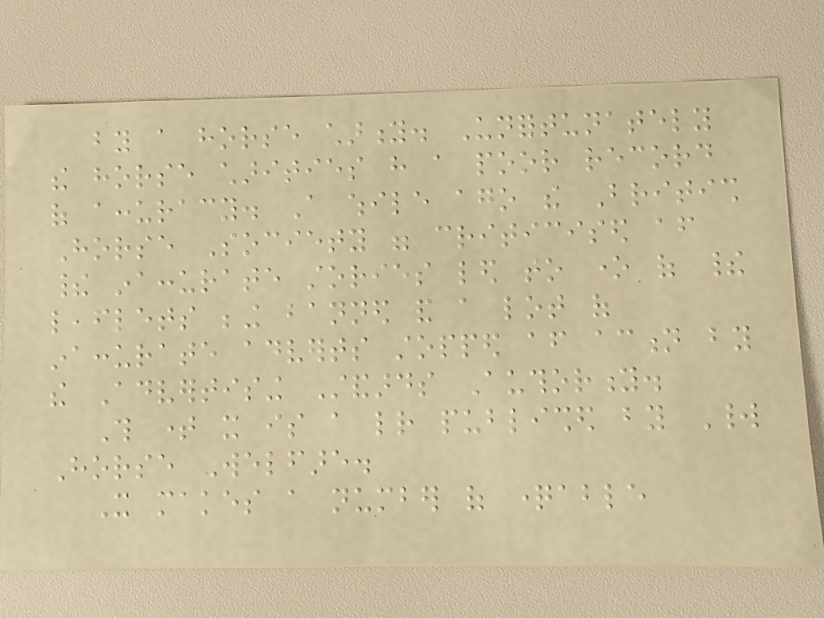by a horse charity. Unfortunately
the horse charities have a poor record
of accuracy. A while ago the British
Horse Society were criticised after
their inaccurate stories led to one of their
leaflets being banned and a lot of
inaccurate adverts stopped after action by
the Advertising Standards Authority.
This time it is a letter published by World
Horse Welfare.
It makes a number of questionable
